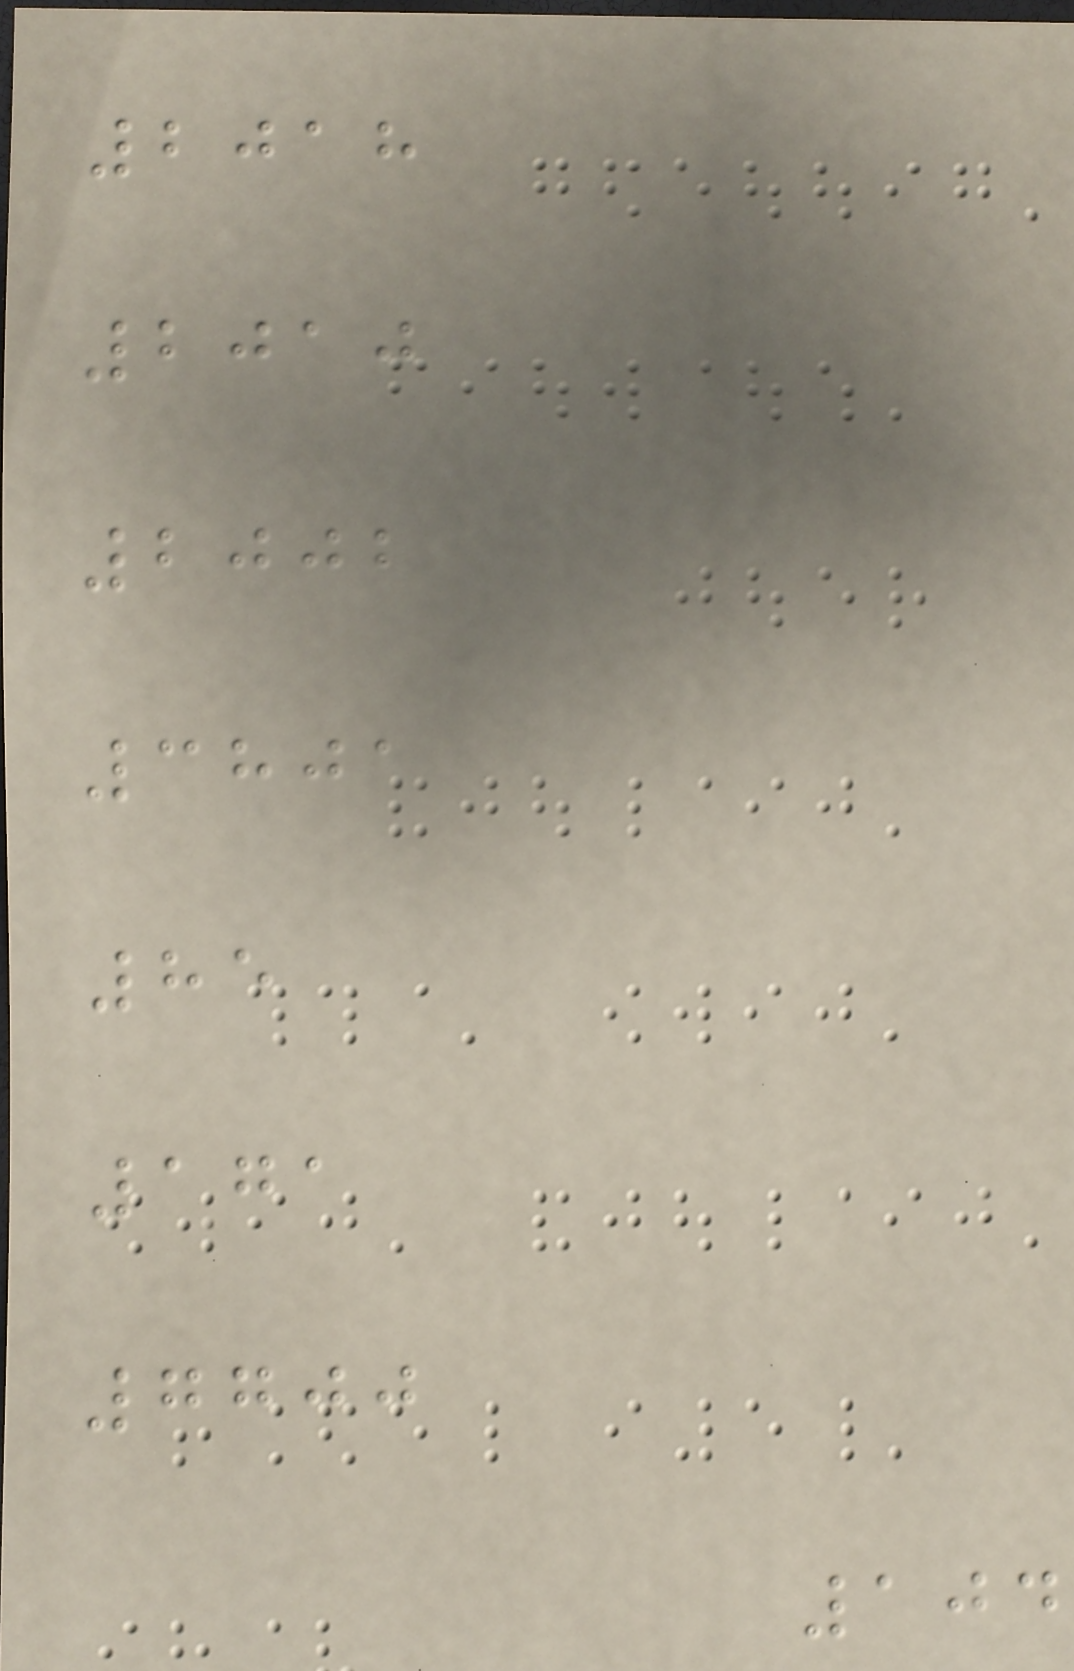2018
2010
2002
3801
85
171
7700
104
